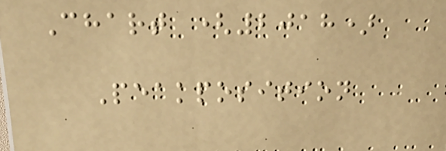Chart (2018)
Peakposition
